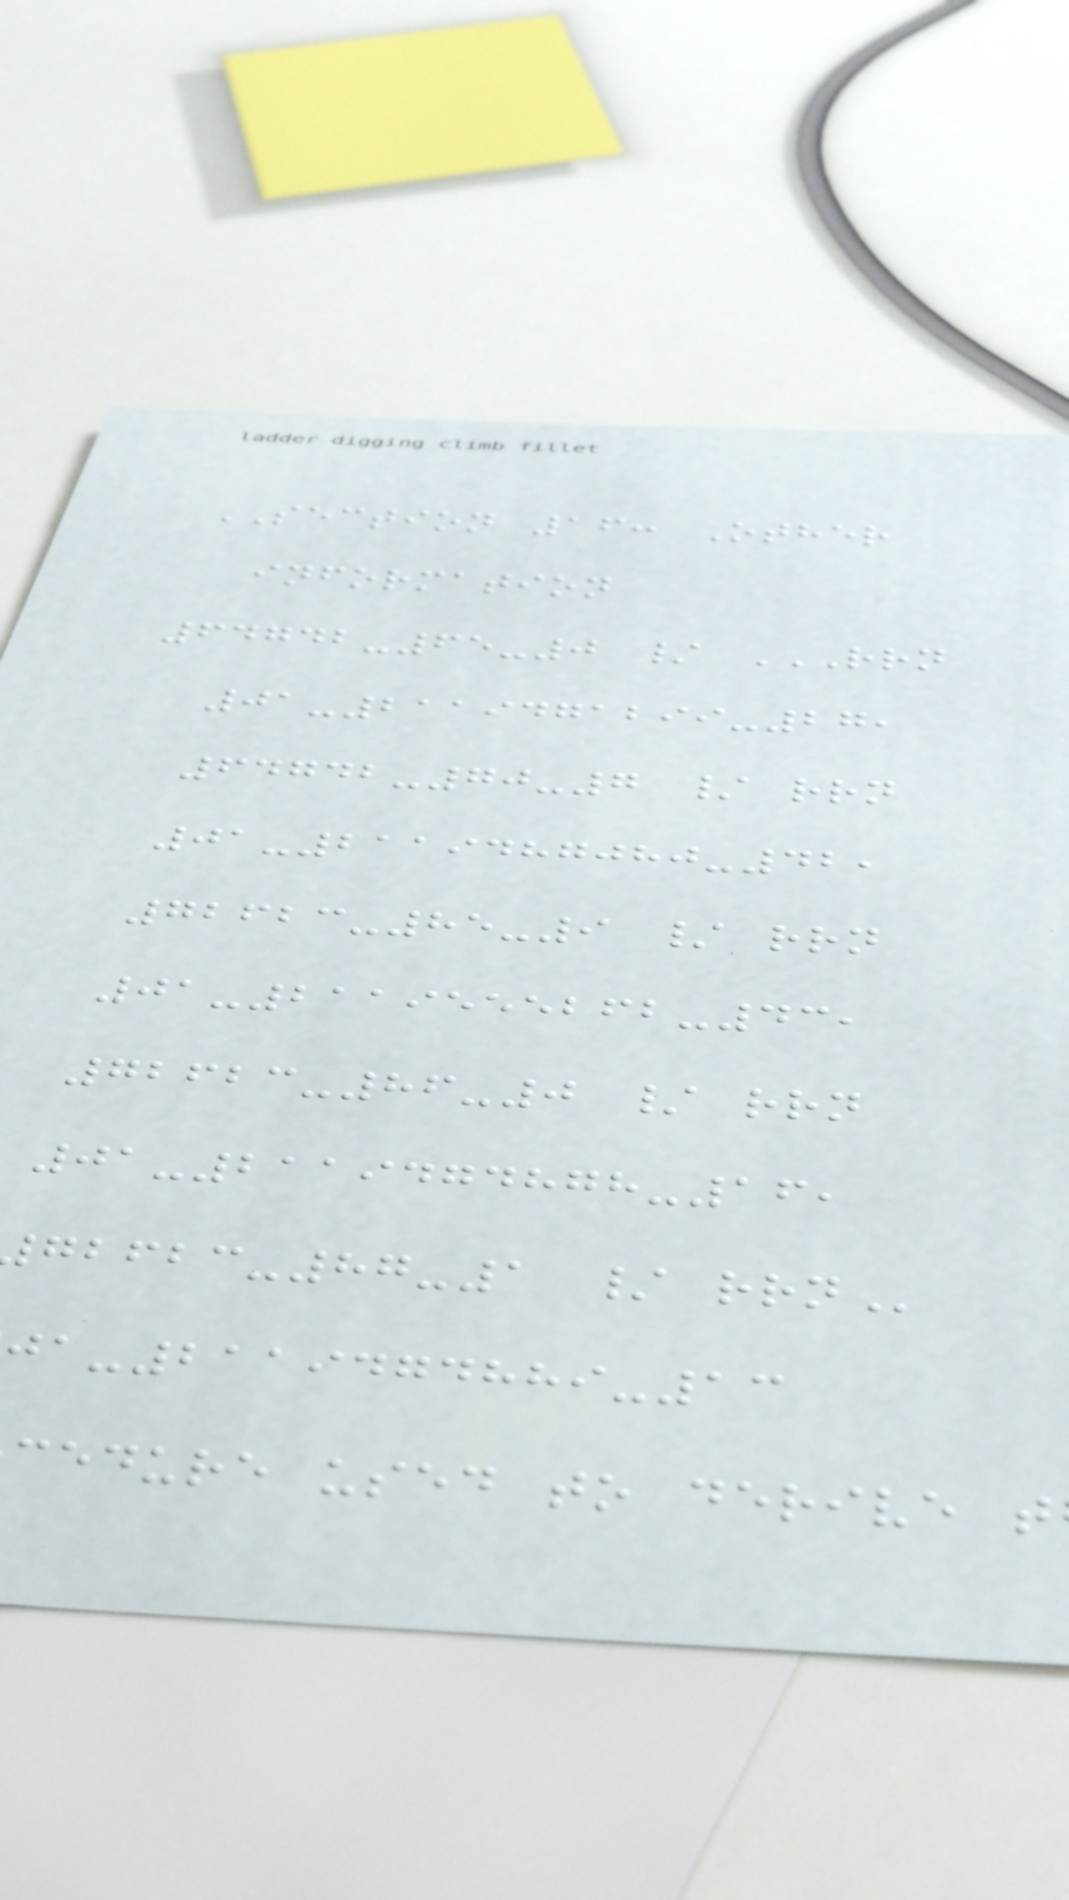SECTION 16: Other
information
64742-65-0 / RRN
01-2119471299-27,
64742-70-7 / rrn
01-2119487080-42,
72623-85-9 / rrn
01-2119555262-43,
72623-86-0 / rrn
01-2119474878-16,
-87-1 /
-2119474889-13
cedure used to derive t
